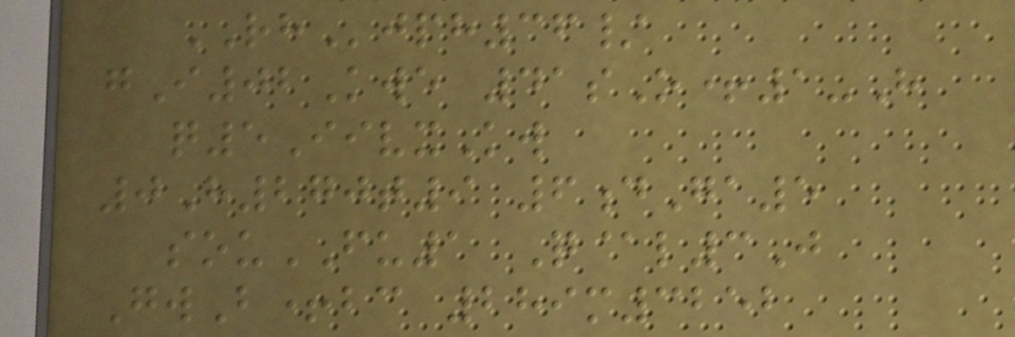RHjph36/
gI02Kwe 41sO+1-H
q5IivxKw
0H270t9 6dGa5
souFU1 Q@l3J
GwB+bc 289m3252
